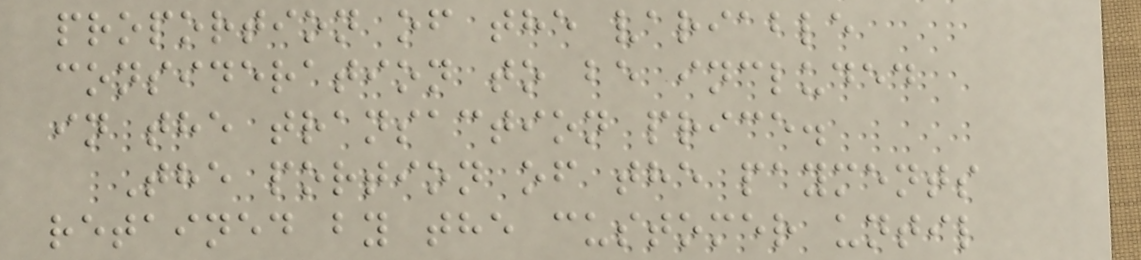proportion of the variable
consideration to be included
in the transaction price.
The portion of the payments
retained by the customer until
